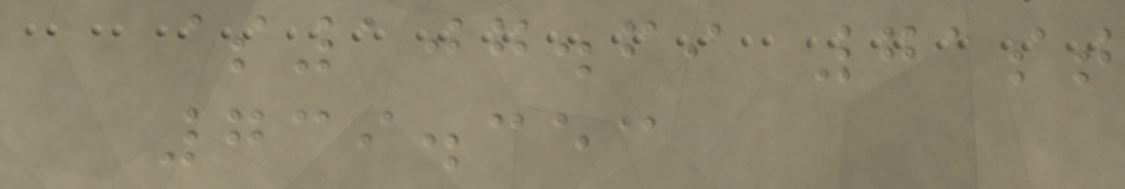$107.69 71st
739.353
